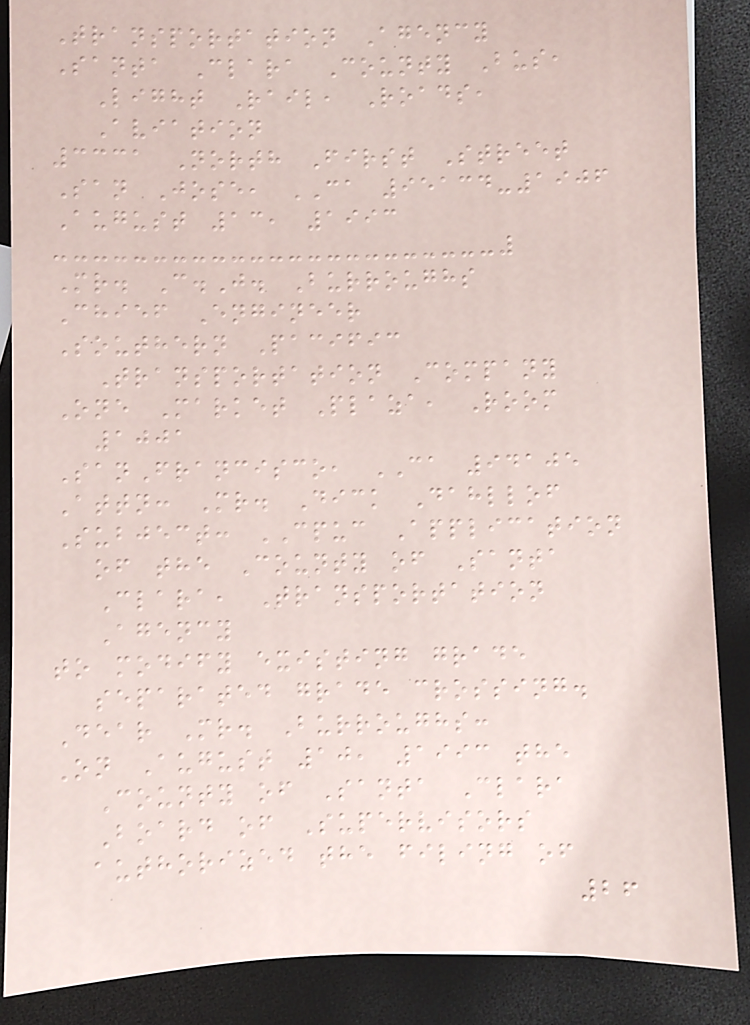Transportation Agency
Santa Clara County Bus,
Light Rail, Roads,
Aviation
3331 North First Street
San Jose, CA 95134-1906
August 13, 1993
Mr. C.J. Burroughs
Chief Engineer
Southern Pacific
Transportation Company
One Market Plaza, Room
1001
SanFrancisco, CA 94105
Attn: Mr. Dick Dahllof
Subject: CPUC Application
of the County of Santa
Clara, Transportation
Agency
to modify existing grade
separated grade crossing.
Dear Mr. Burroughs:
On August 10, 1993 the
County of Santa Clara
Board of Supervisors
authorized the filing of
26
